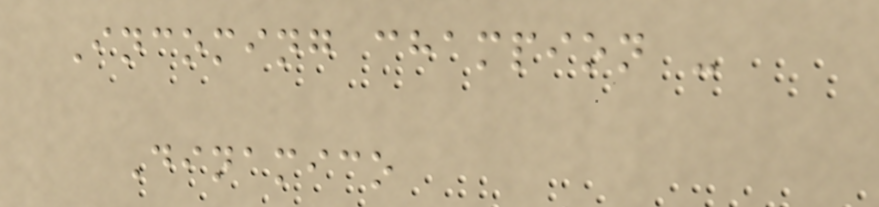Incoming champion -
Dinamico
